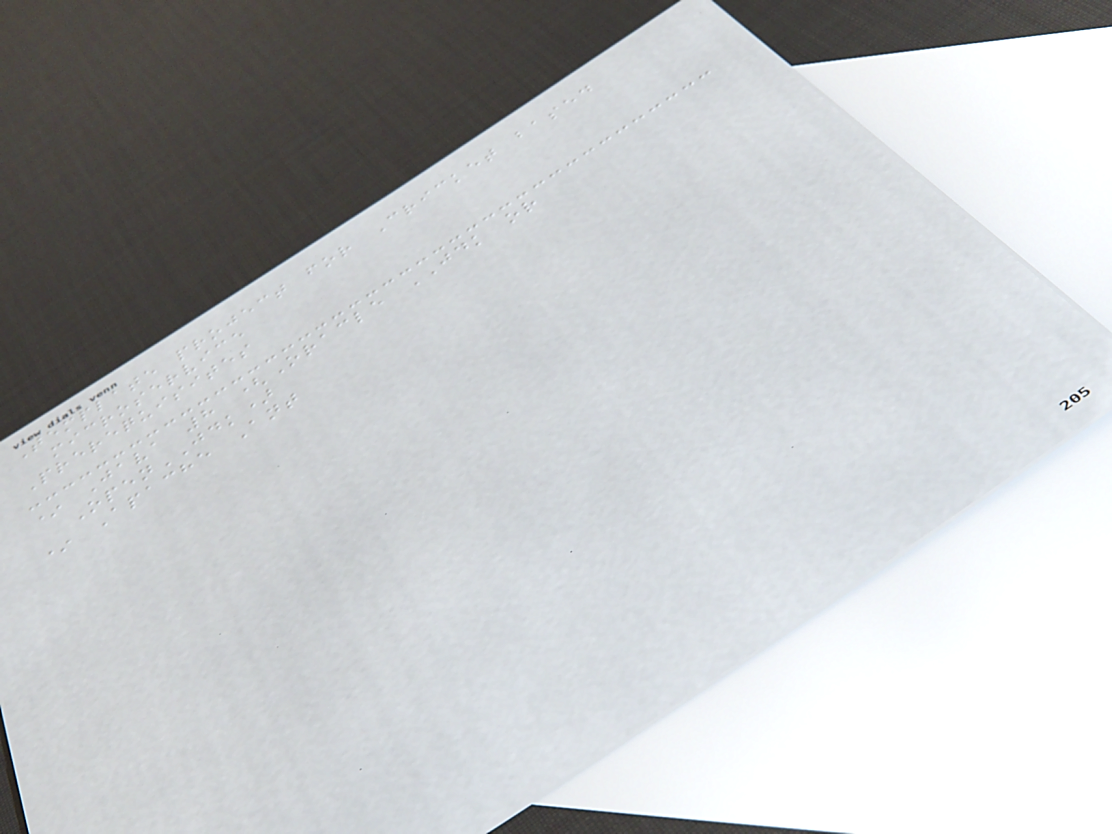Template project for Cricket based
microservice
Prerequisites
* Java 8 (Oracle JDK or
OpenJDK)
* Apache Ant
